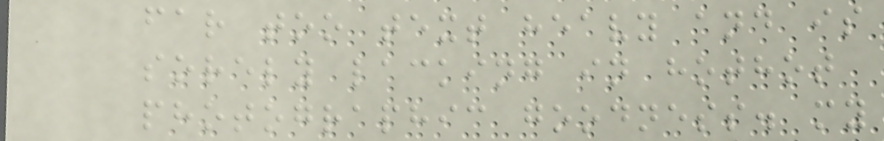far too text heavy and is
sorely lacking in hothot
photographic goodness. my
